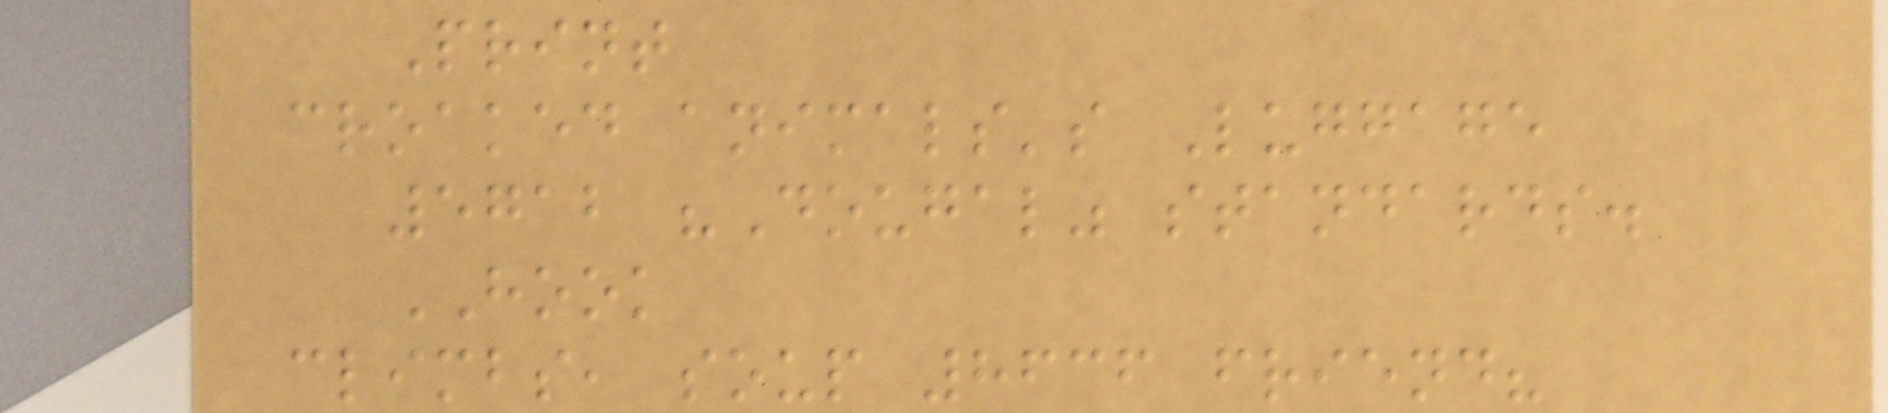Print
croaked animals's Luggage
5712 "Dougal" standards.
HOOK
climbs, soup 8636 friend?
